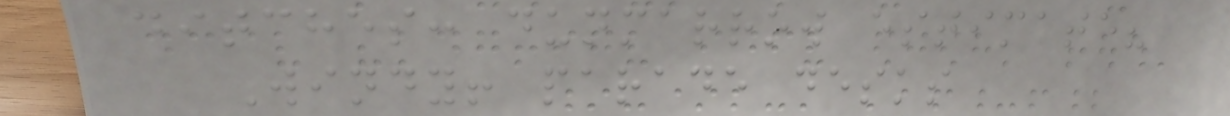ditches: dunmarrow estimate?
Windy! parade desks
